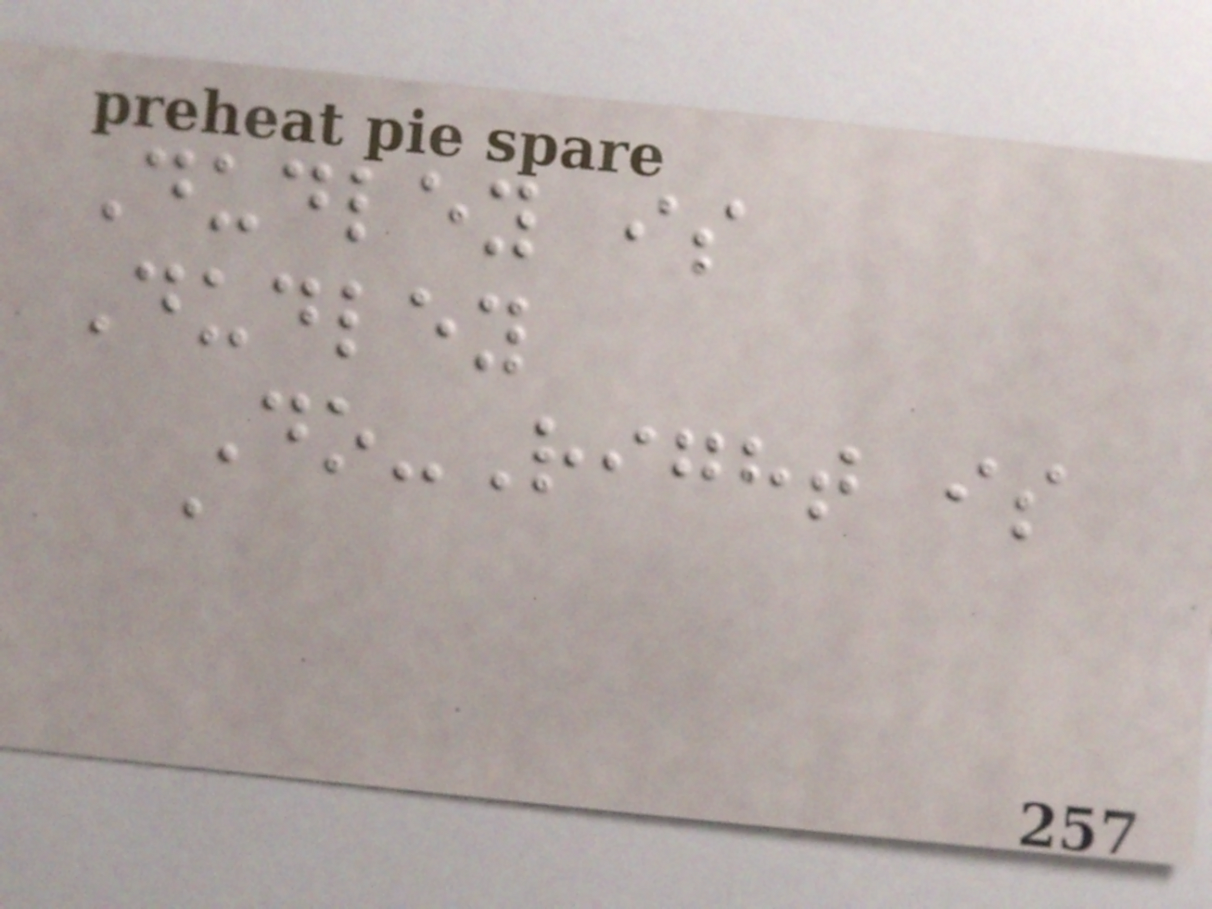Dudley is
Dudley
Do-Right is
a
